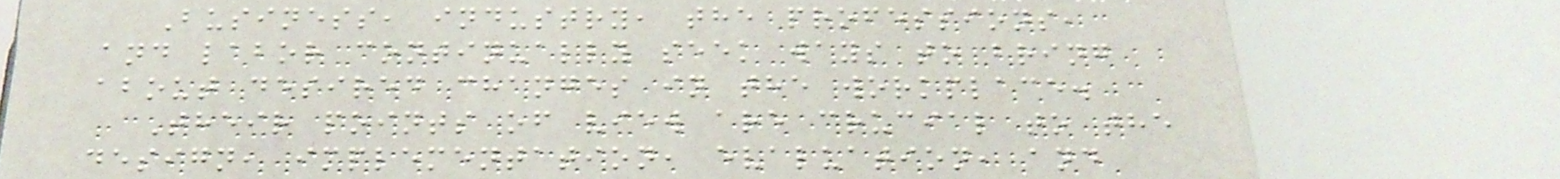Business, industry, the professions,
and labor continually seek ways to bring
about desired changes in the workplace.
Their points of view are crucial to the
design, implementation, evaluation, and
